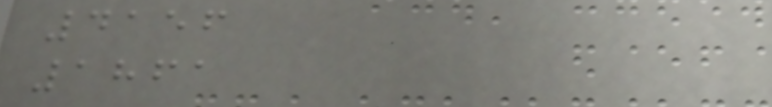4156
1861
